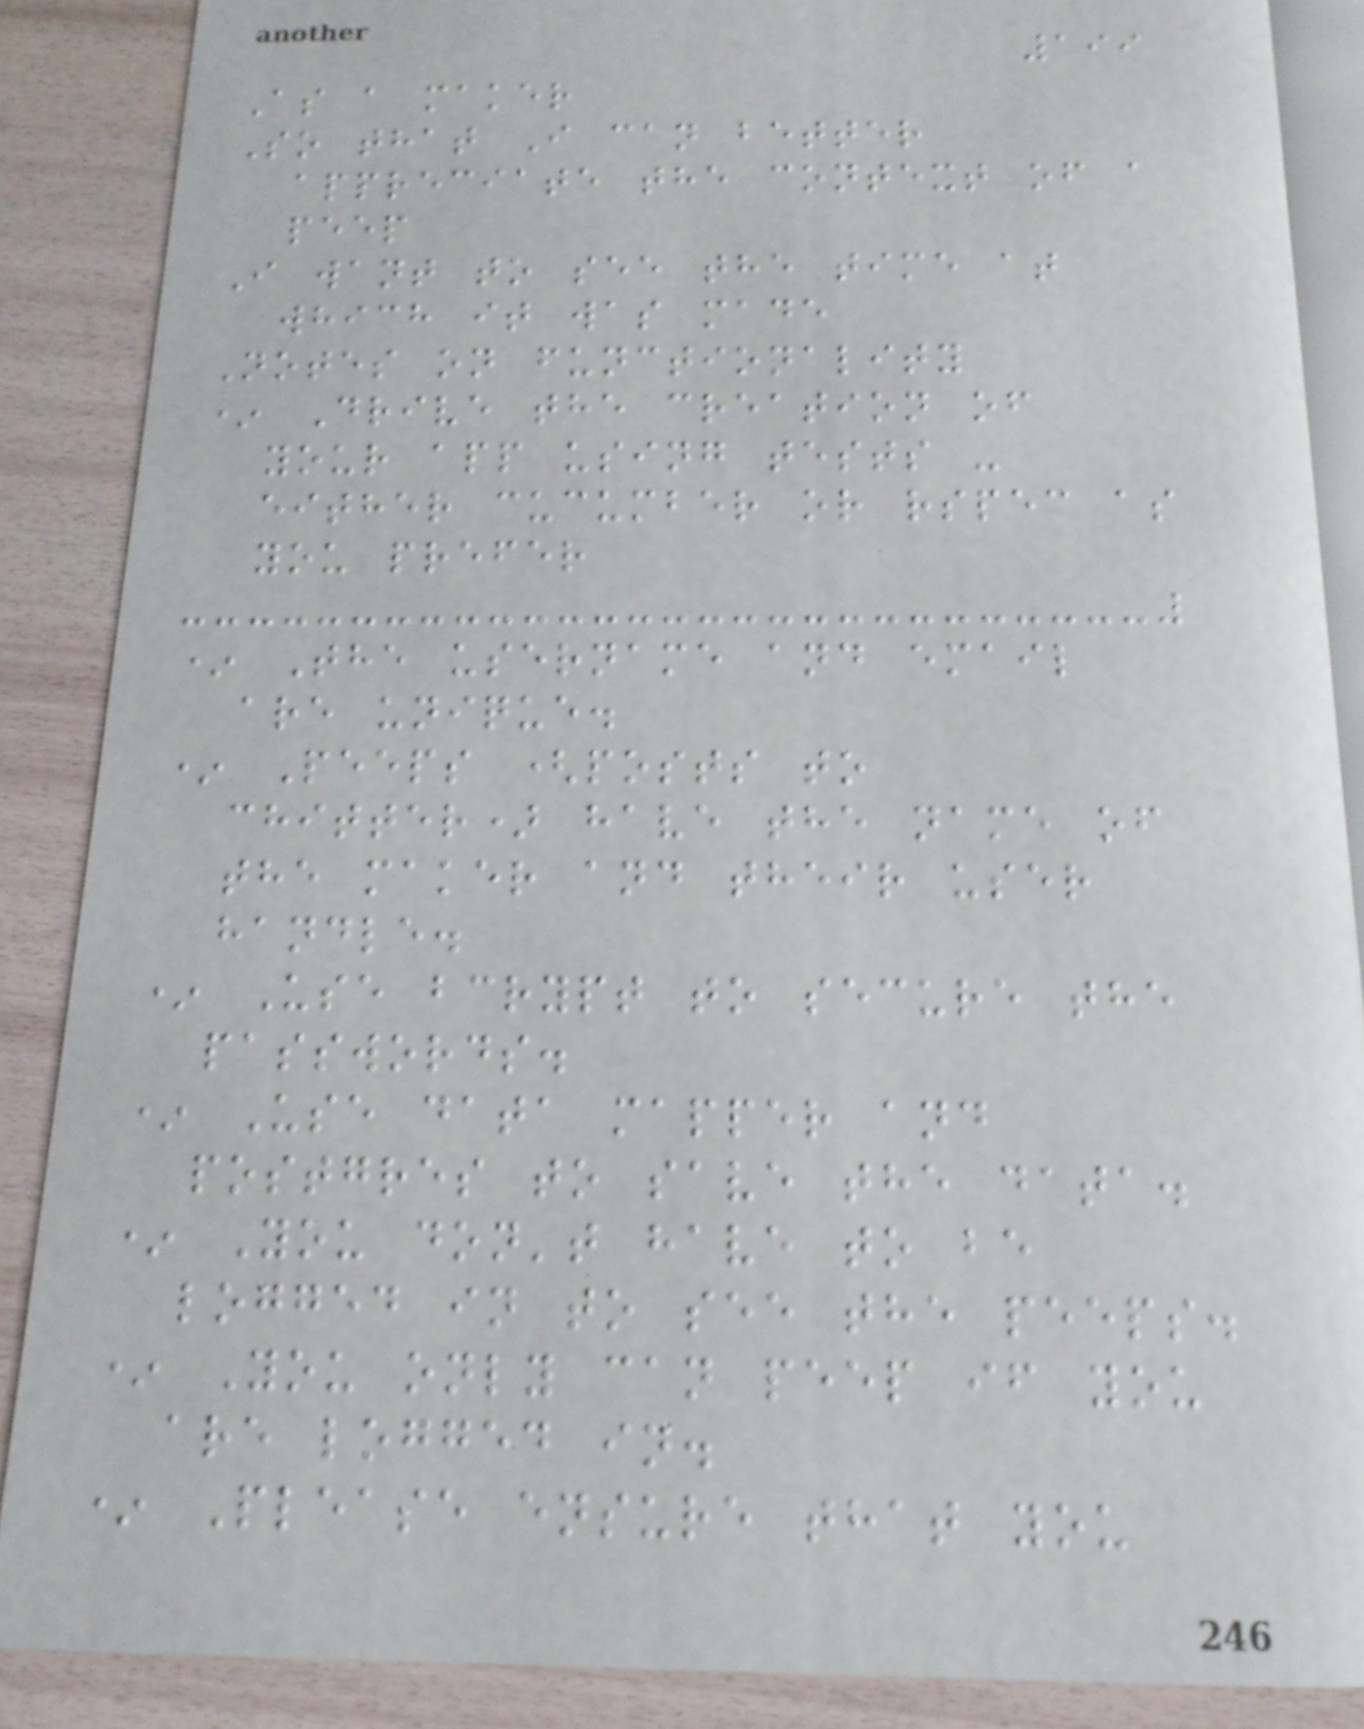199
As a maker
So that I can better
appreciate the context of a
peep
I want to see the time at
which it was made
Notes on functionality
* Drive the creation of
your app using tests -
either cucumber or rspec as
you prefer
* The username and email
are unique.
* Peeps (posts to
chitter) have the name of
the maker and their user
handle.
* Use bcrypt to secure the
passwords.
* Use data mapper and
postgres to save the data.
* You don't have to be
logged in to see the peeps.
* You only can peep if you
are logged in.
* Please ensure that you
